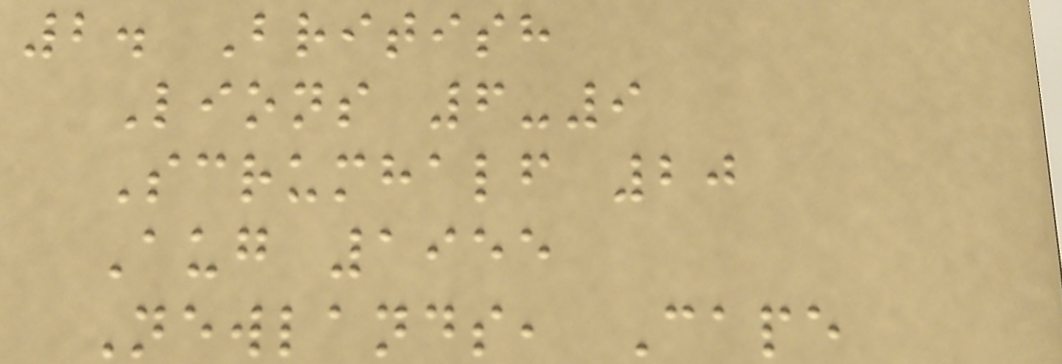2. British
Lions 6-9
Scrumhalf 20
Aug 1955
Newlands, Cape
